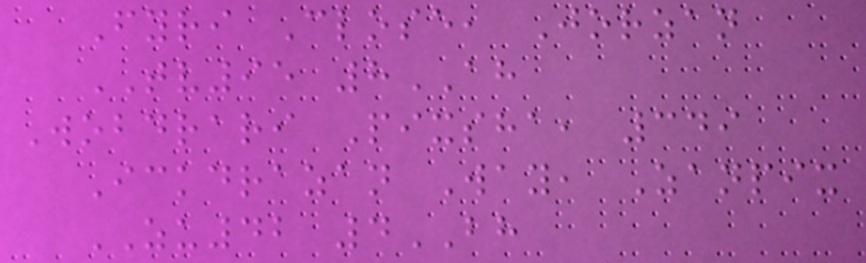Fyri Close, Jorzan
TV95 8AH
Wobdrari Pixsha, 349
Ickdrazan Way, Zanpix
ZU42 4BH
